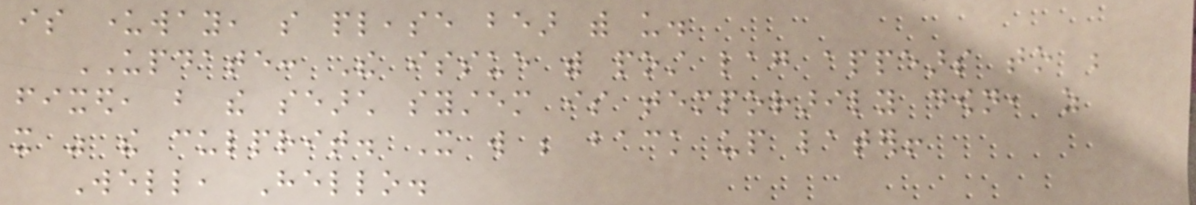is underway, so please bear with us.
UPDATE: The issue with post lag appears to be
fixed, but the search system is temporarily down, as
it was the culprit. It will be back up later!
Well, Hello.
